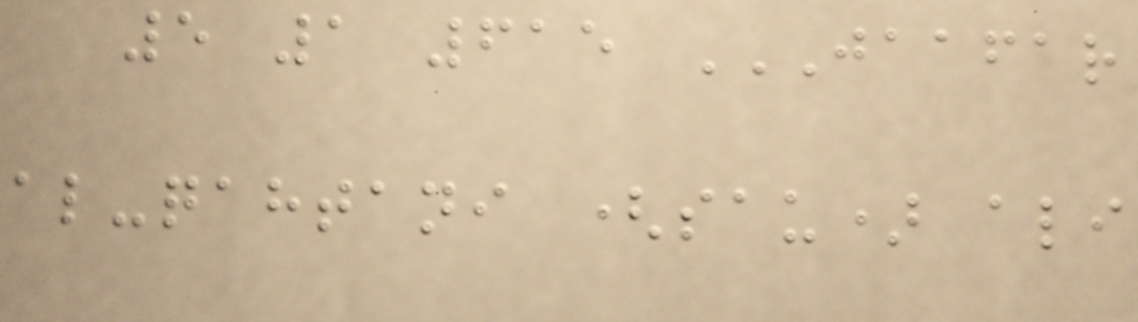5 1 615 JAAFAR
AL-QAHTANI (SAU) ALI
